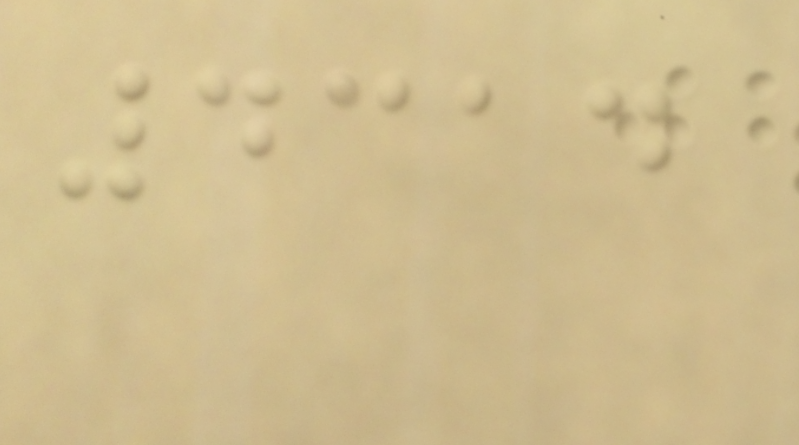4314
